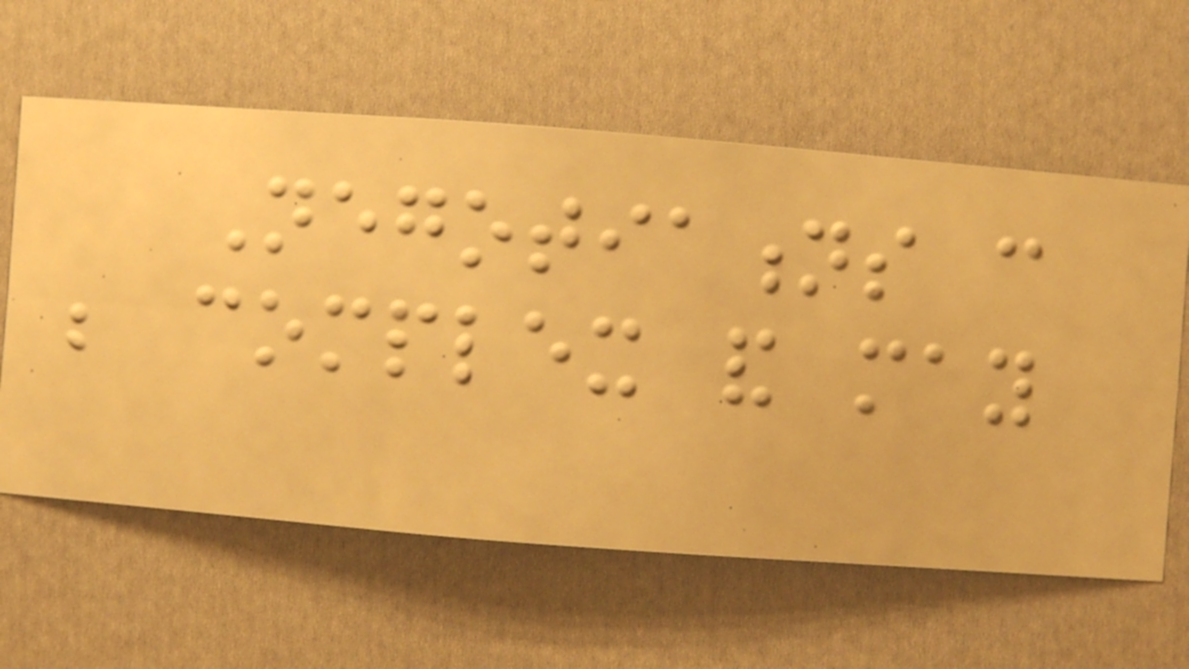Negotiations can
be complex and may
